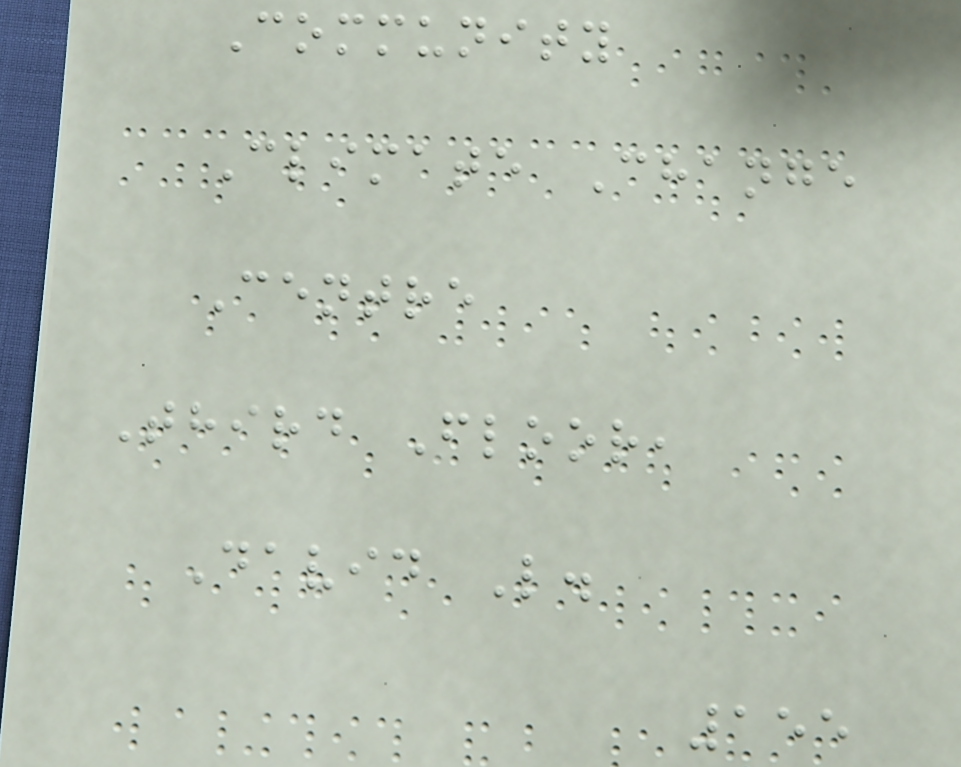Community
Climate Change
Centre
Third Floor,
David L.
155
